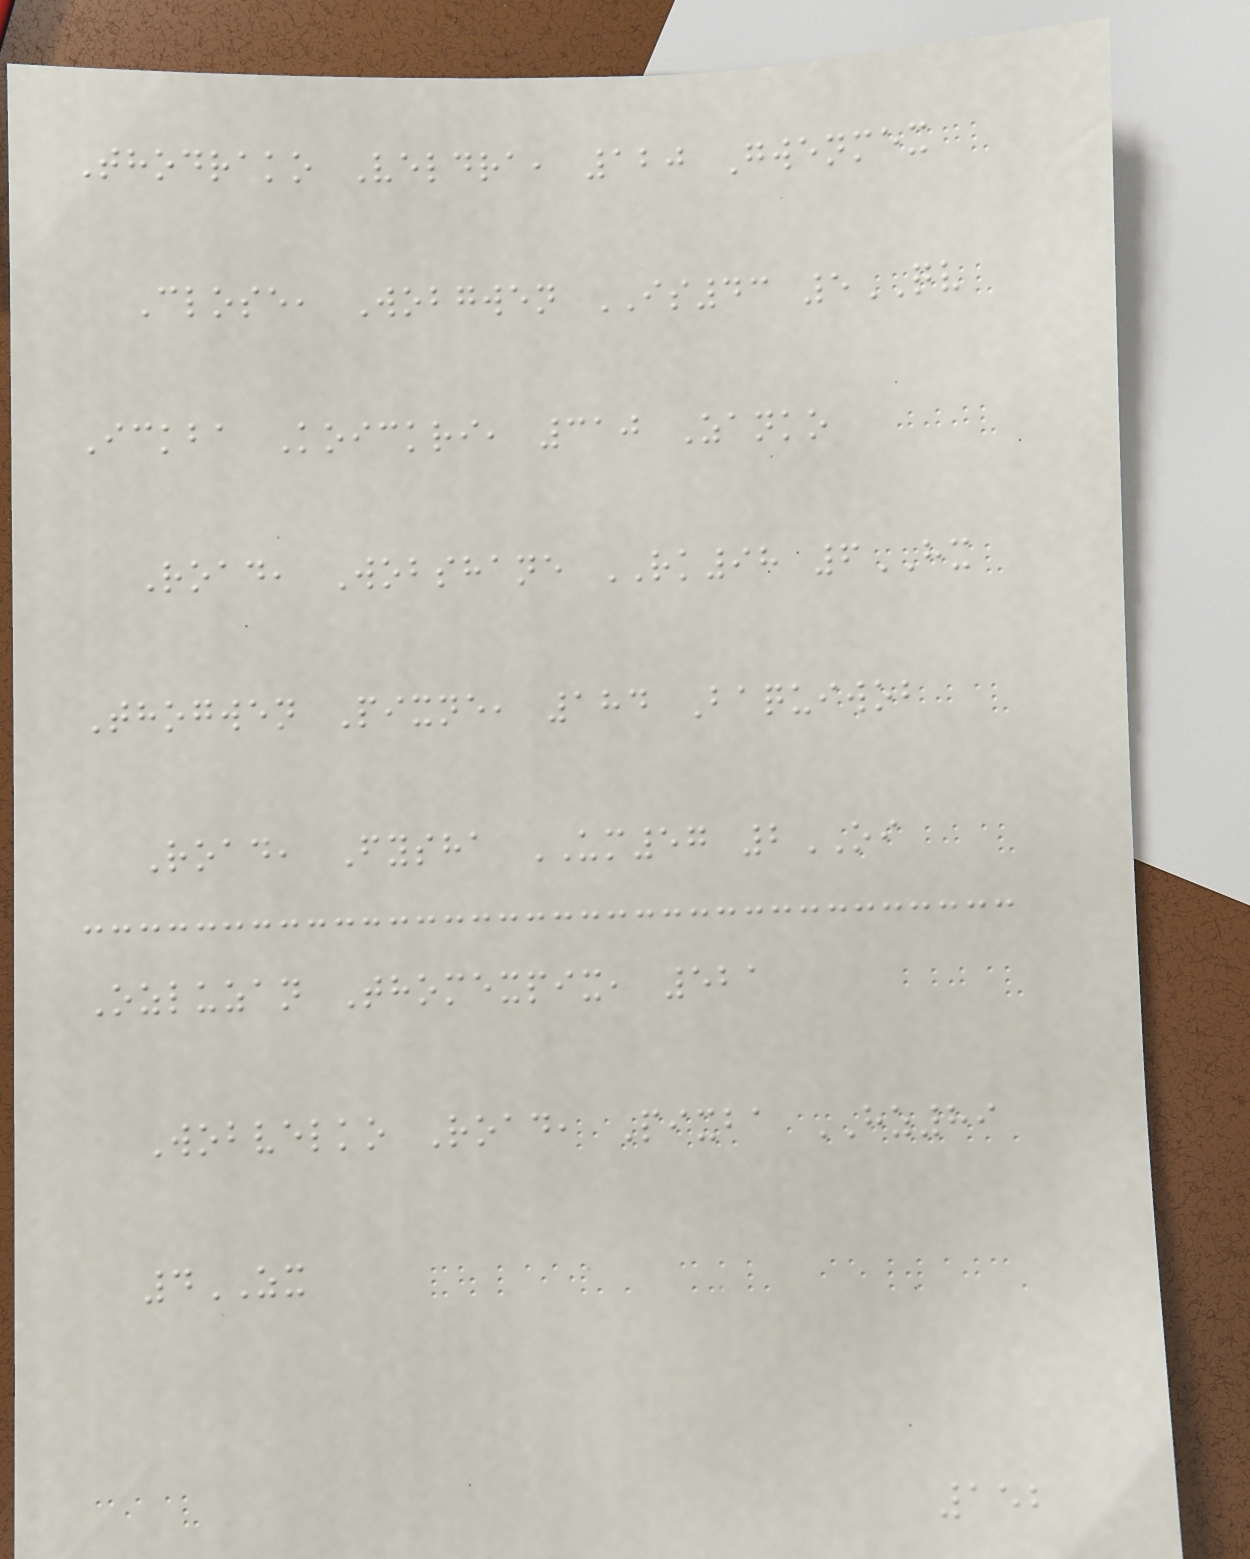Thodrako Veldra, 120 Gwenmex
Close, Wobgwen IS43 5QV
Ickba Koickri, 310 Zanko
Road, Wobshane RK98 6HX
Thogwen Pixne, 184 Baquiwob
Road, Fysha UM57 2OI
Ozluzan Thomexpix, 521
Wobvelko Road, Pixba HZ89
4ZX
152
